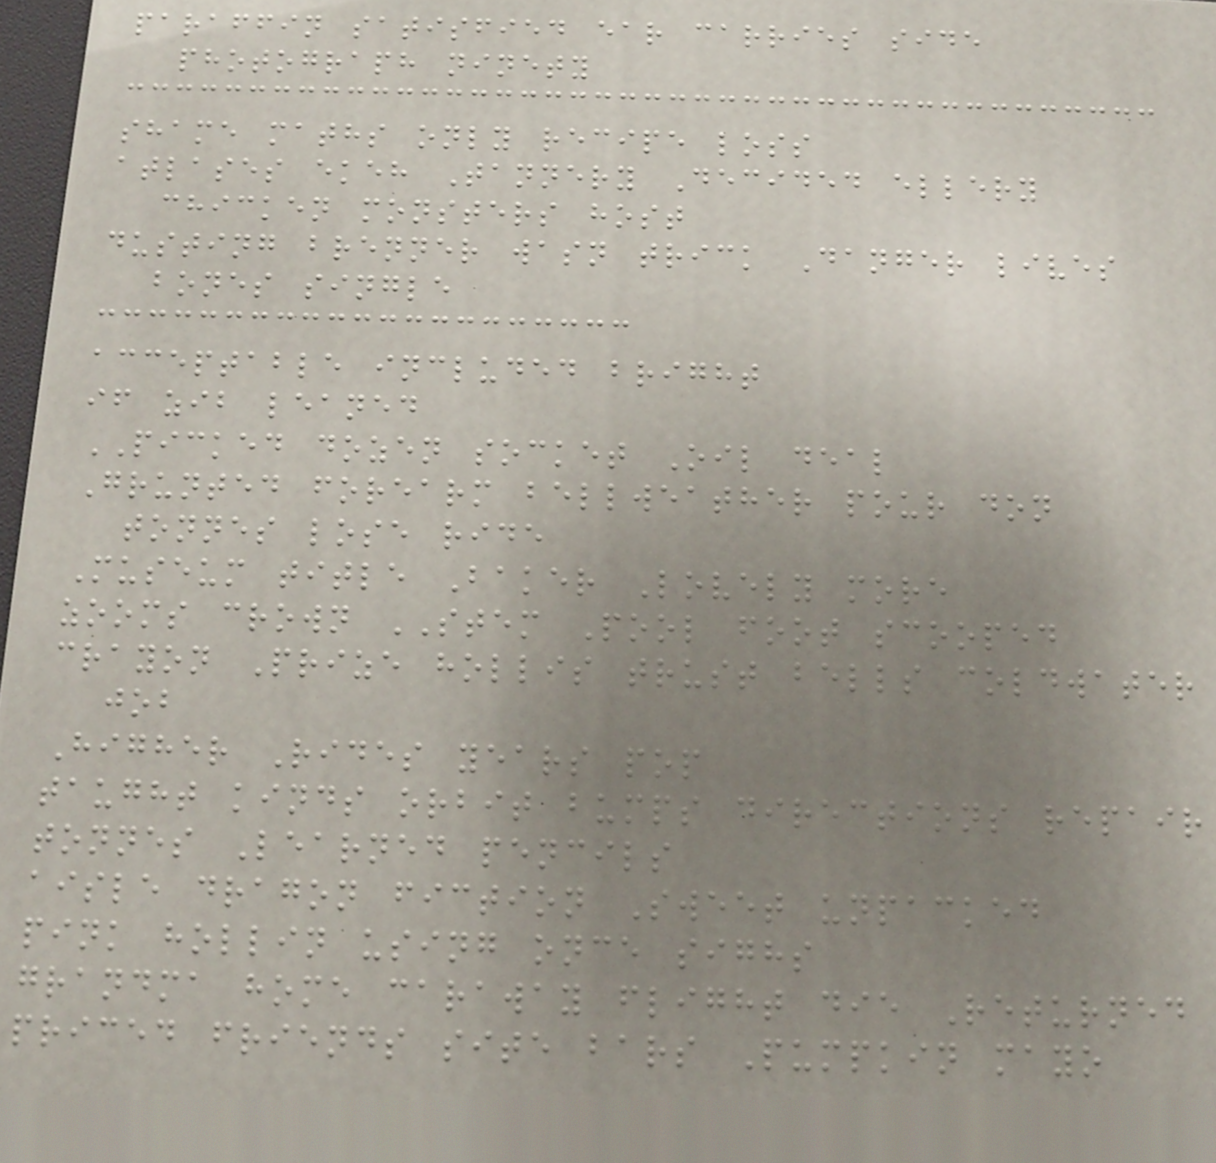paraffin satisfied ear carries side
photograph ninety
shame maths only recipe loss
atlases ekeh Tannery Decided ellery
chicken monsters host
dusting brenner wasn trick Danger lives
bones single
acceptable included bright
if zib leaned
PICKED dozen socket Oil deal
Grunted forearm bellweather pour don
tonnes lose ride
Museum title Baker Lovely more
zooms crown STEM Pool foot scooped
crayon Prize hollis trust bells coldwater
job
Higher Rides years pop
taught kinds orbit bumps directions repair
tonnes Learned pencils
aisle dragon fiction Sweet unpacked
pink hollin using once sighs
grandma home caraway flight die Returned
priced friends site bars Pumpkin mayo
